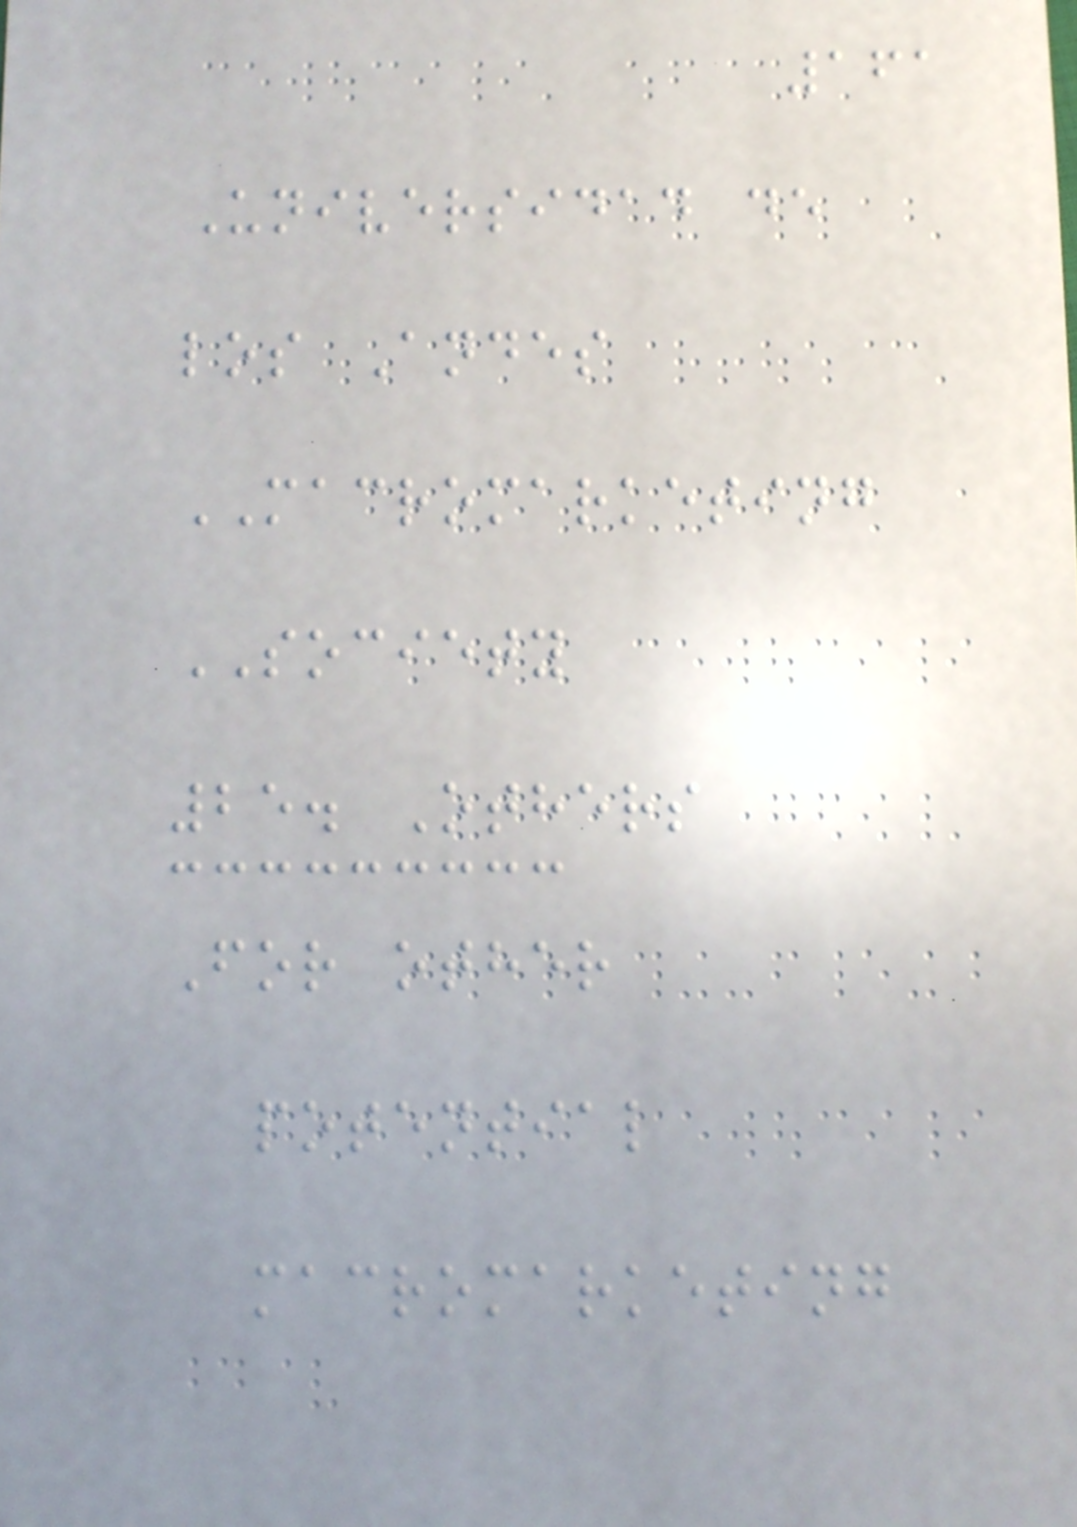161
Universidad de
los Andes
MACROMARKETING
SOCIETY
25. Others
For other
potential
macromarketing
